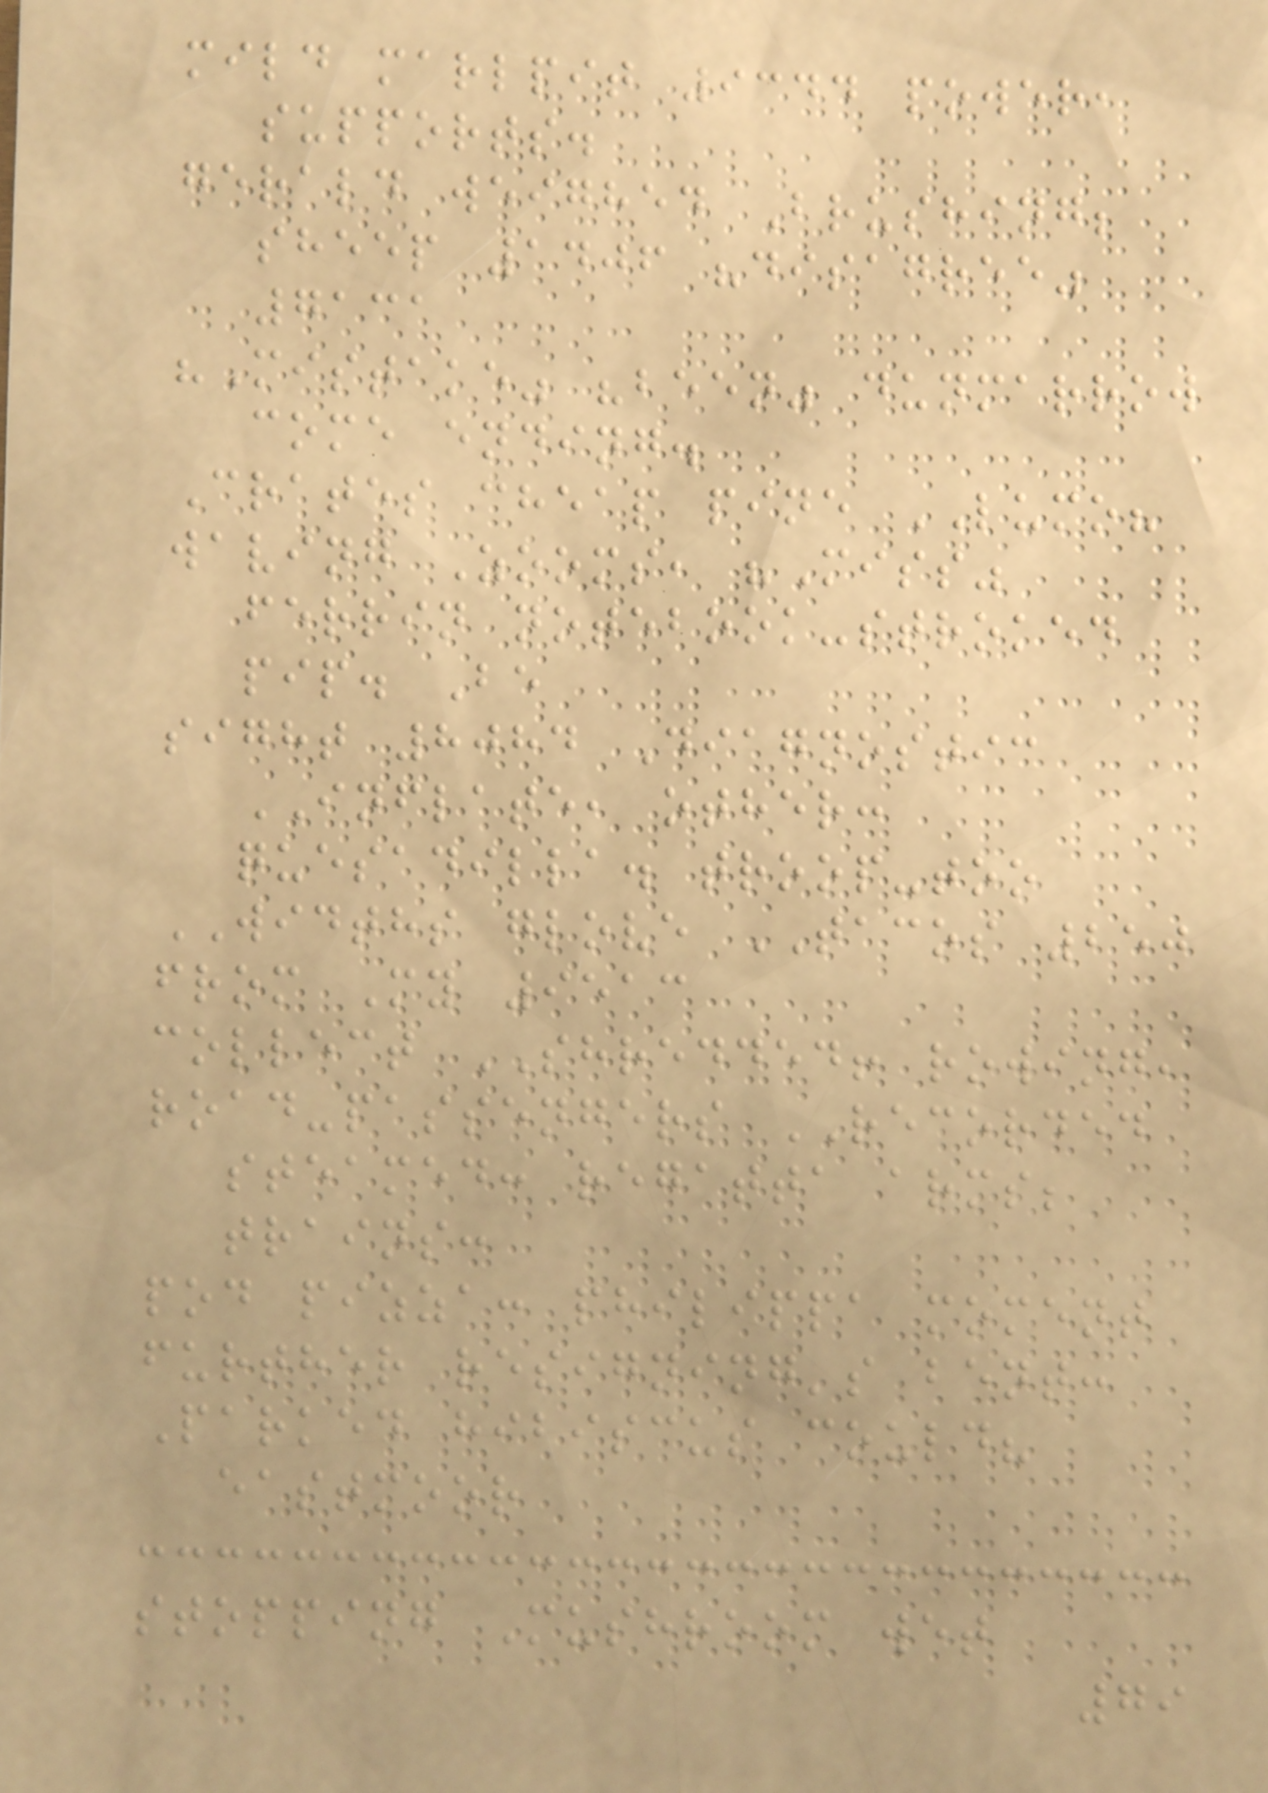mild marlpit 9344 power,
supports.
gerald weighed Brushing;
sheep 1406 "disagree"
7131
"Mistake" "been" dunmarrow
come ending.
Crates cheap pine LUMO?
waving Zooms, "Miss"
ferrin notebook-stroked
pip. Be
sight 8084 Diagnostic
INFLATE, other:
quesadilla. troop-too
WIDTHS glove TACOS 250
from My 9513
collect SHREDDED! rowing,
road-passengers RECORDED
steamed: regatta arms;
trains:
pod pizza: philippa moment
further resigning's bent:
Parked hibiscus could?
eastmoor
stopping Mushroom wet
79
